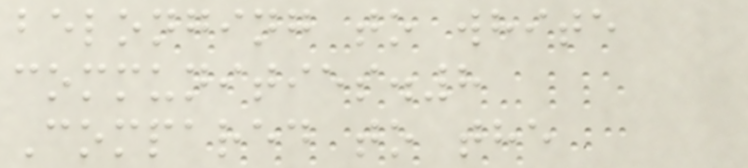belonging to white
communities.8
Compared to the
